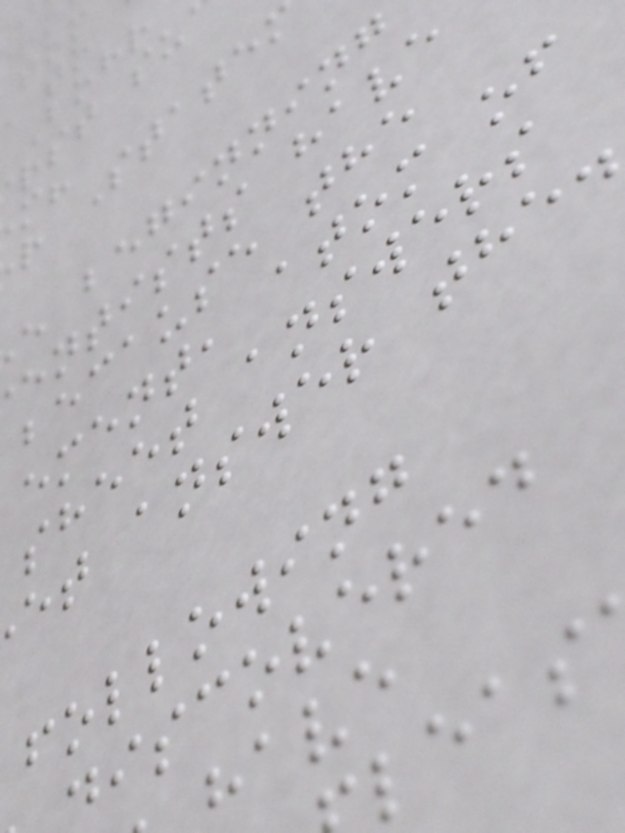r State
e beginning
entists have
because the
ement, atom of
sheet answers
et answer the.
following
iscovered
